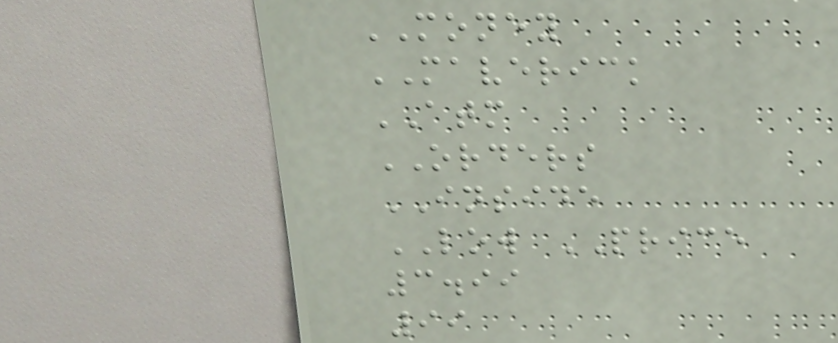MONEY
MAVERICK
ATM
ORDERS
INSIDE
LOW PRICE
3.99
99
